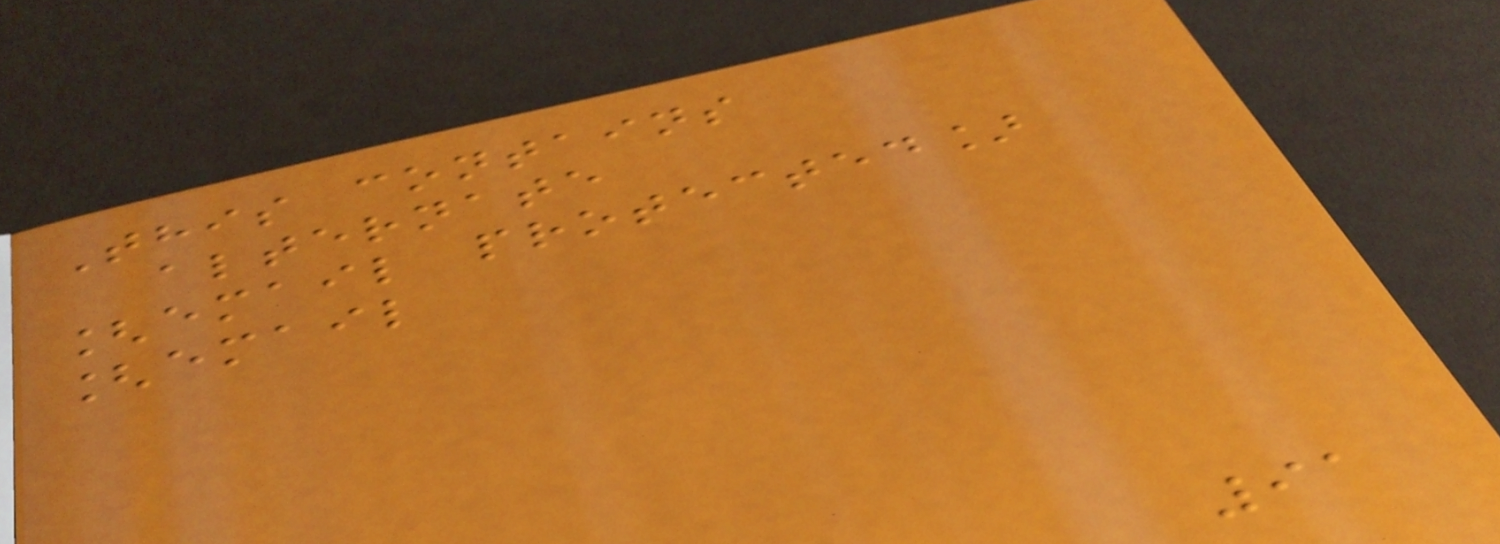This contains
alternate
[email protected]
[email
91
